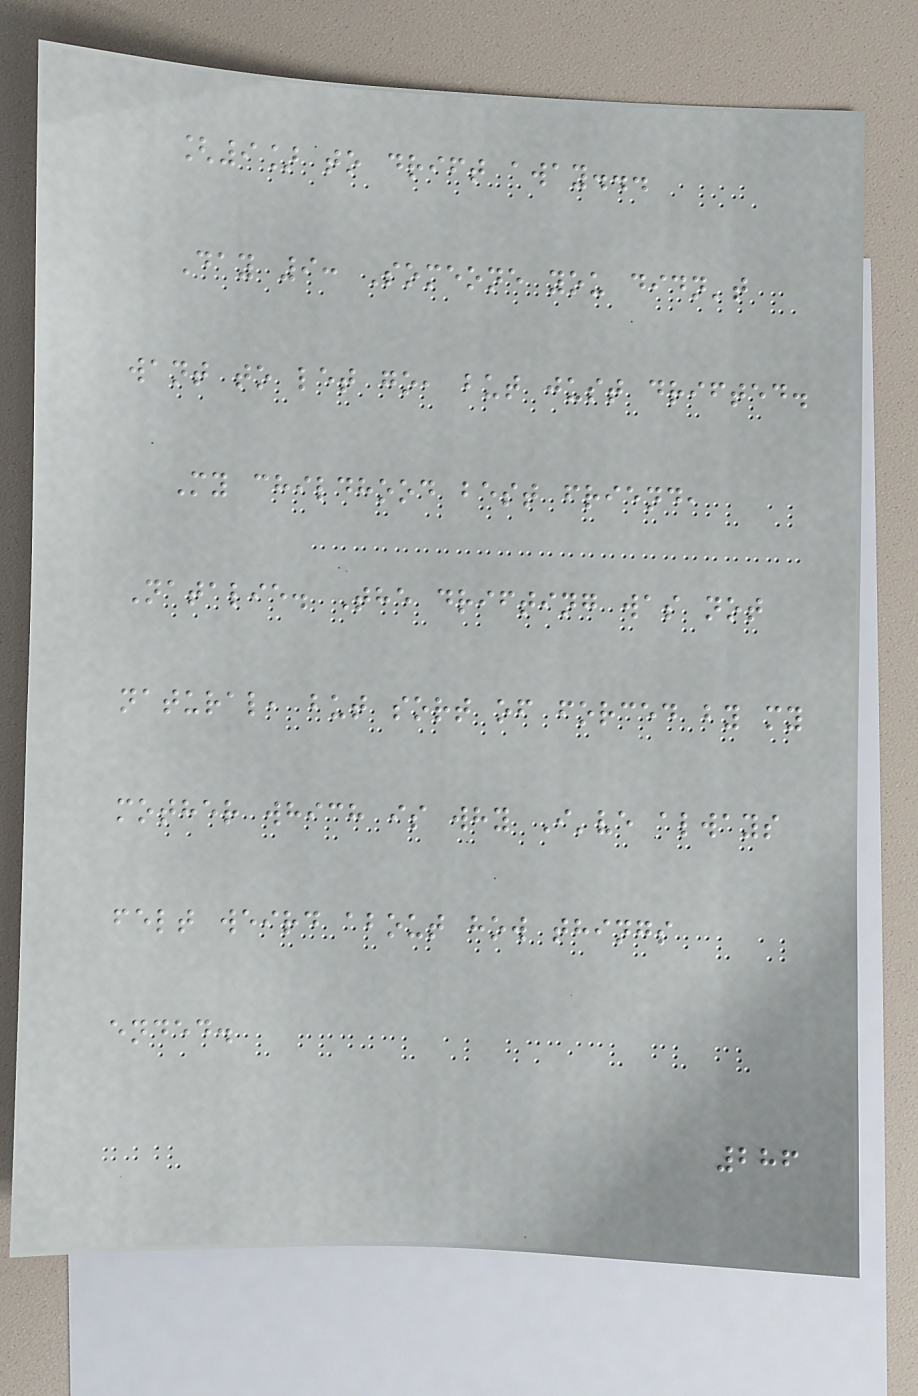[9] to drift away...
Day 9: Someone you didn't
want to let go, but just drifted.
My childhood best friend,
Natalie. The drifting was not
natural, but sort of forced by my
mother which is why I've always
felt weird about how things
ended.
286
